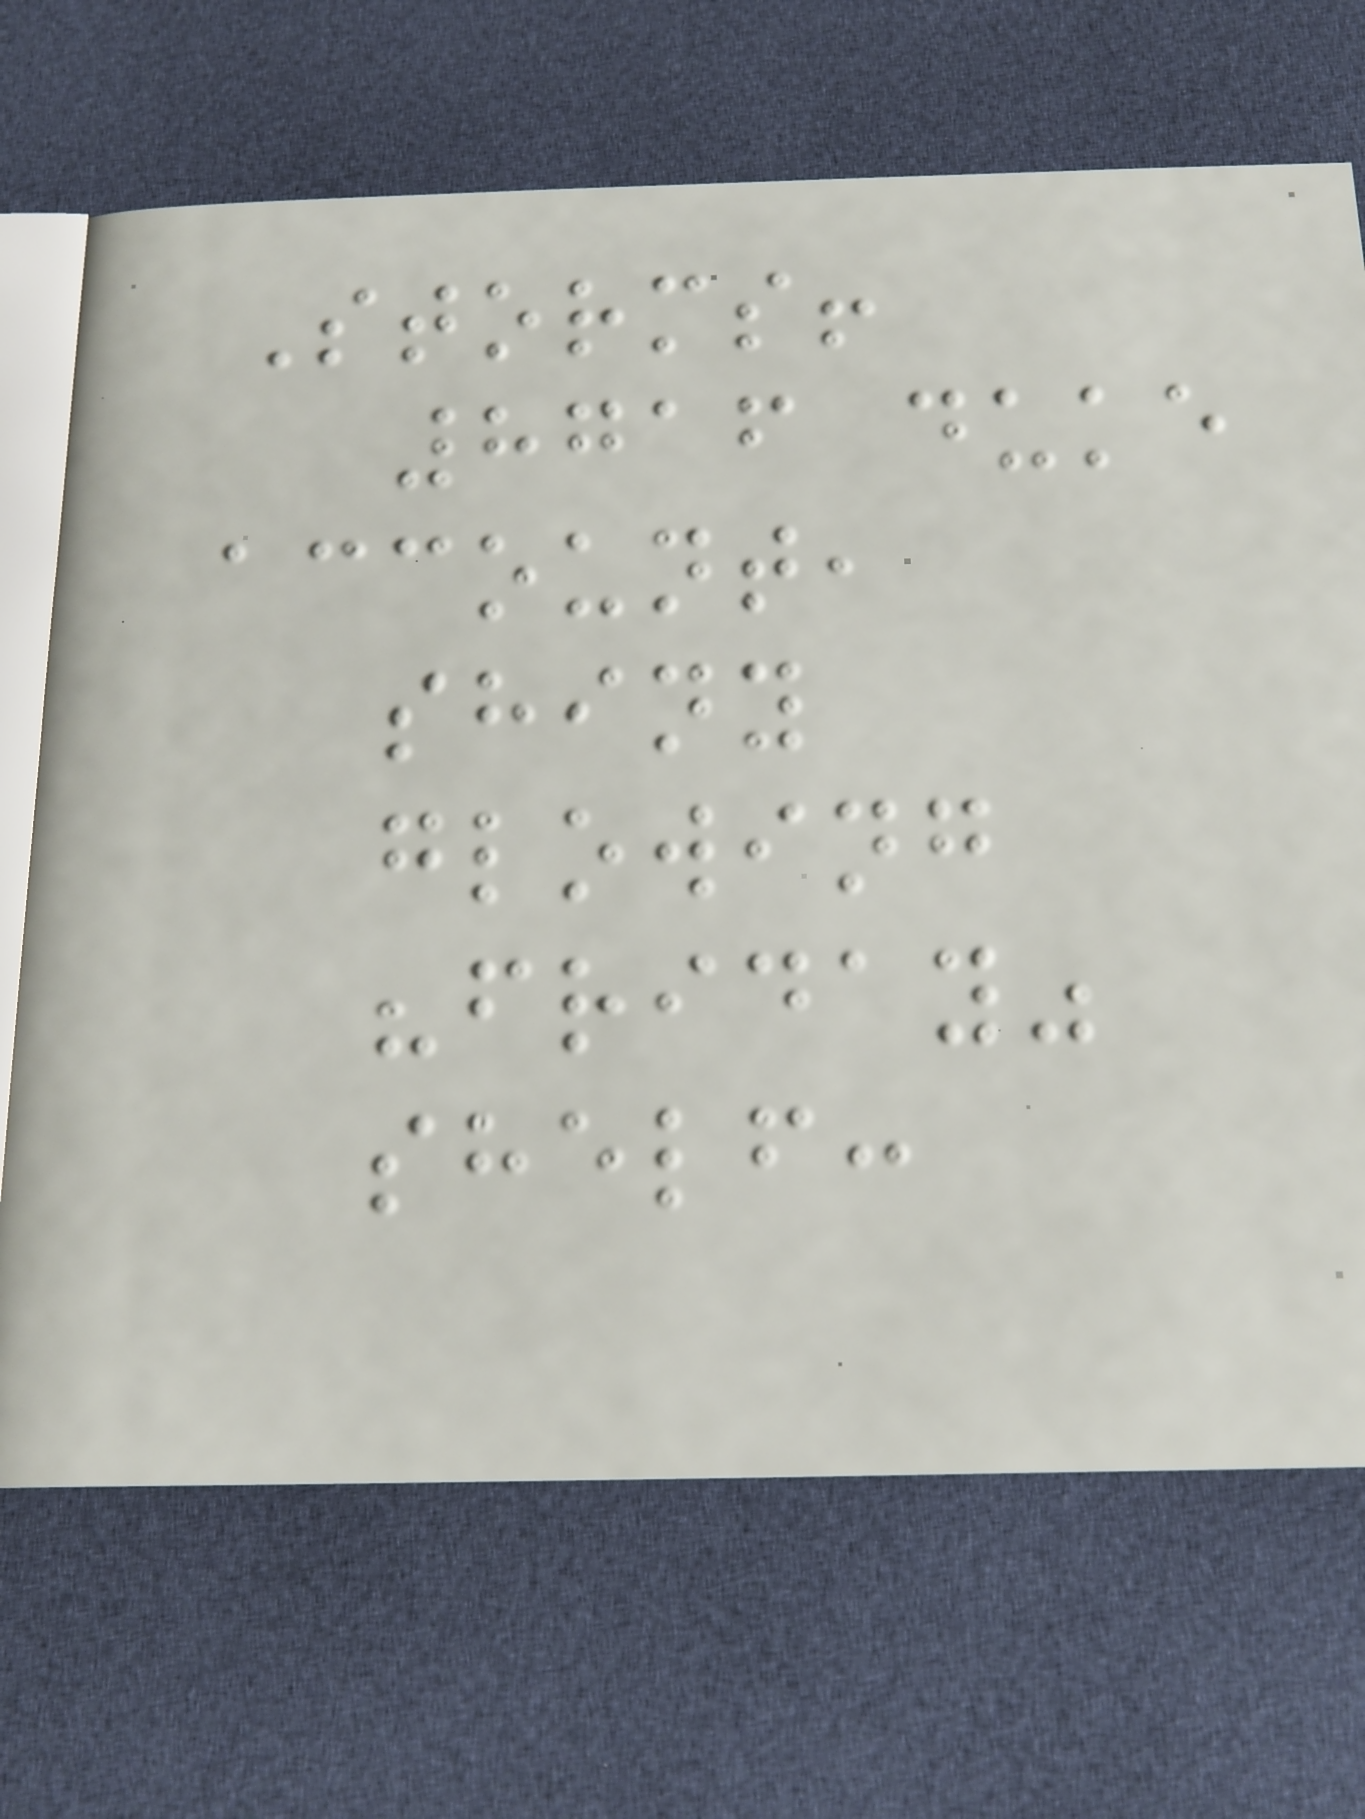Storms!
8716 duke
account,
shiny
glowing
"friday"
shelf:
